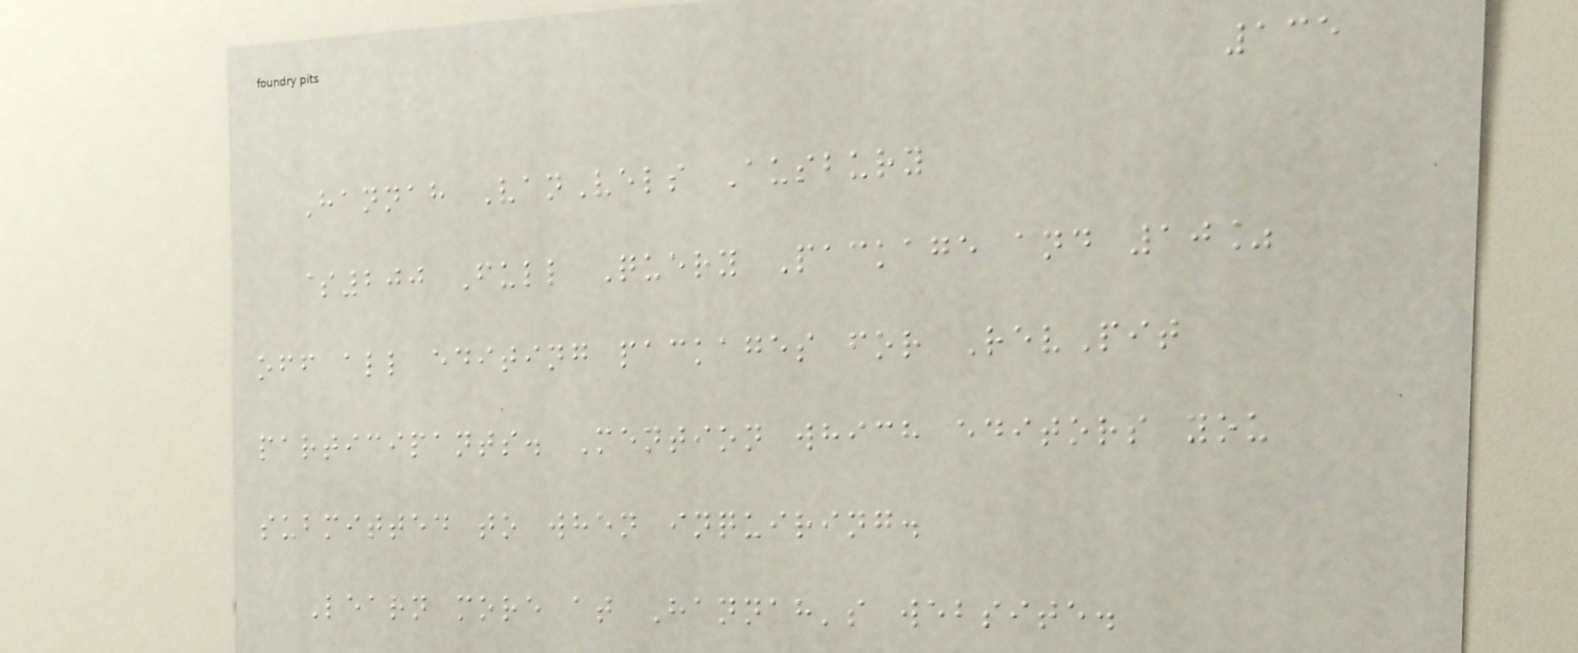135
Hannah VanVels Ausbury
$200 Full Query Package and 10%
off all editing packages for RevPit
participants. Mention which editors you
submitted to when inquiring.
Learn more at Hannah's website.
